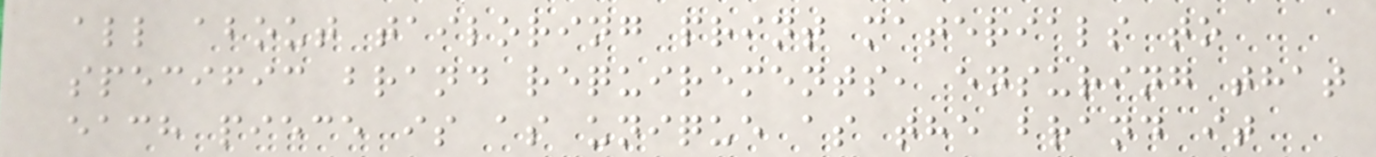all about tailoring print materials to
specific brand requirements, ensuring that
each piece is as unique as the brand it
